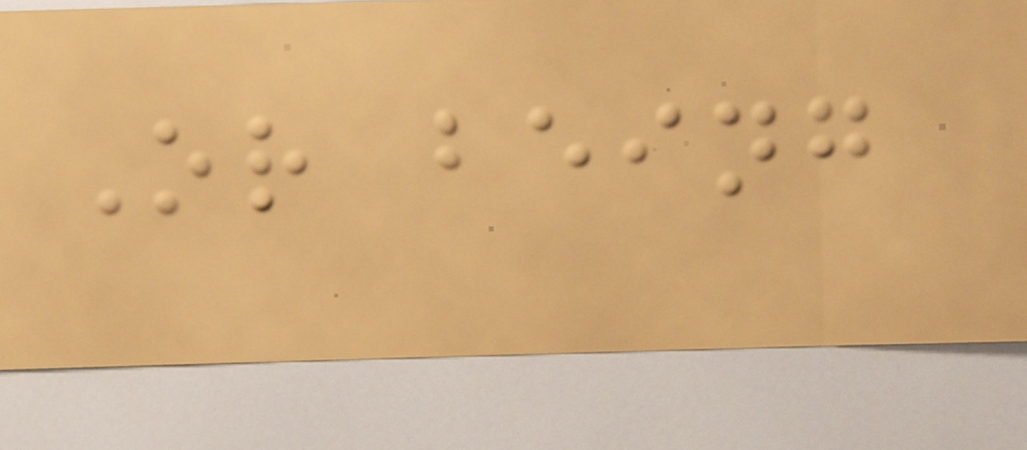Or being
